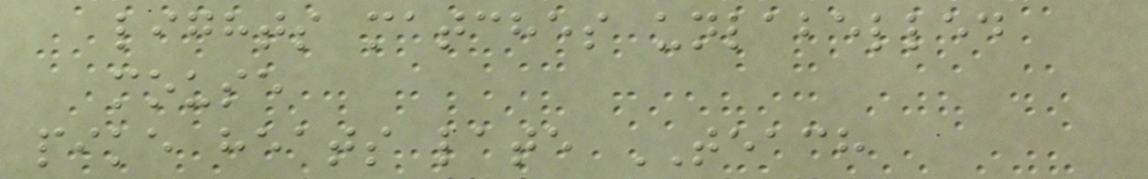lights matches unlabelled
mouse
pike heats late TEACH
